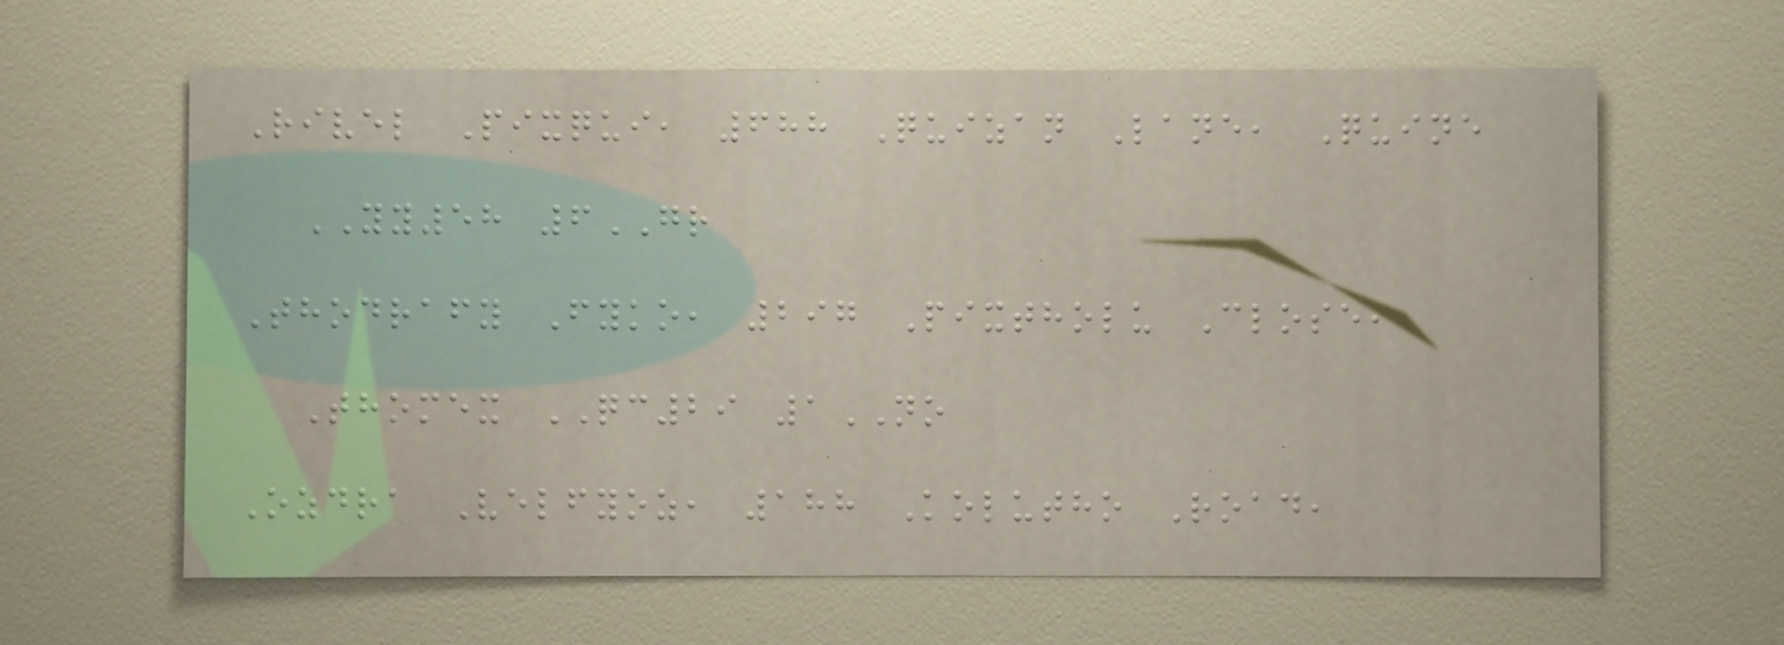Rivel Pixqui, 688 Quizan Lane, Quine
YY58 6GR
Thodrafy Fyko, 297 Pixtholu Close,
Thomex QC29 1NO
Ozdra Velfyoz, 188 Kolutho Road,
